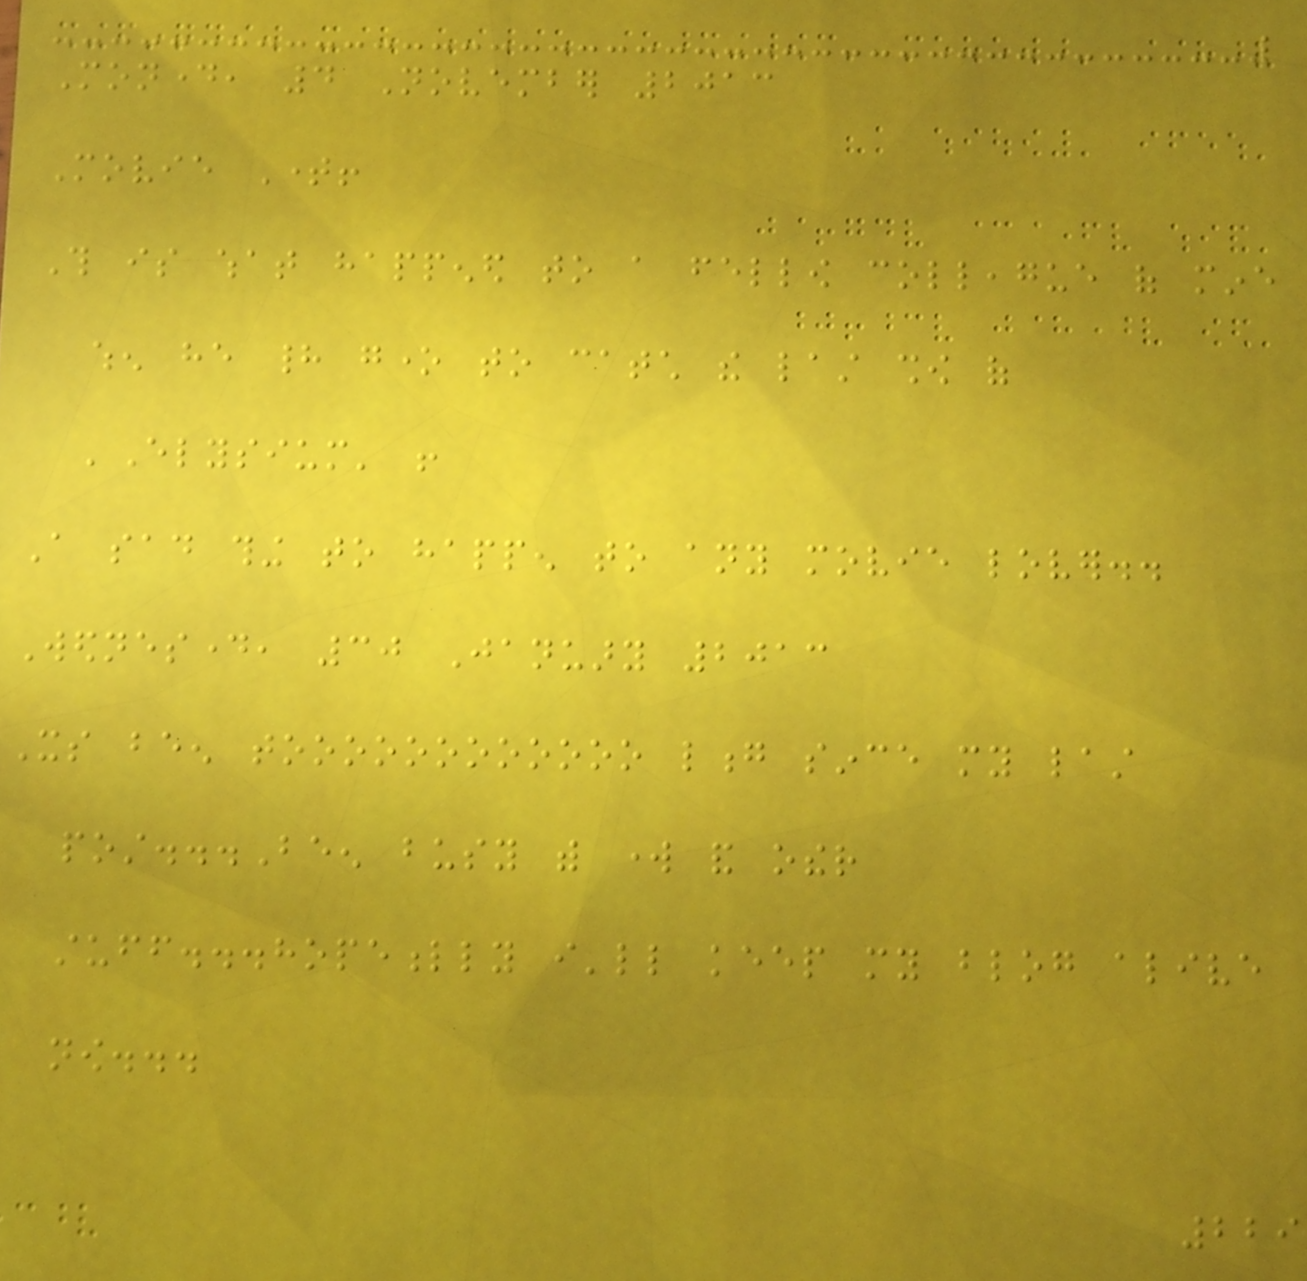Monday, 4 November 2013
Movie Time!
This is what happened to a fellow colleague of mine
when he had gone to catch the last show of
'Elysium' !
A sad thing to happen to any movie lover..
Wednesday, 30 January 2013
Its been toooooooooooo long since my last
post...Been busy with work and other
stuff...hopefully i'll keep my blog alive
now...
229
